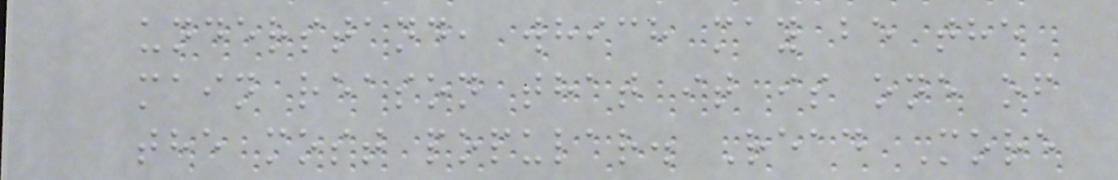understand, which may be the
main reason that it is one of
the most popular. Read More
